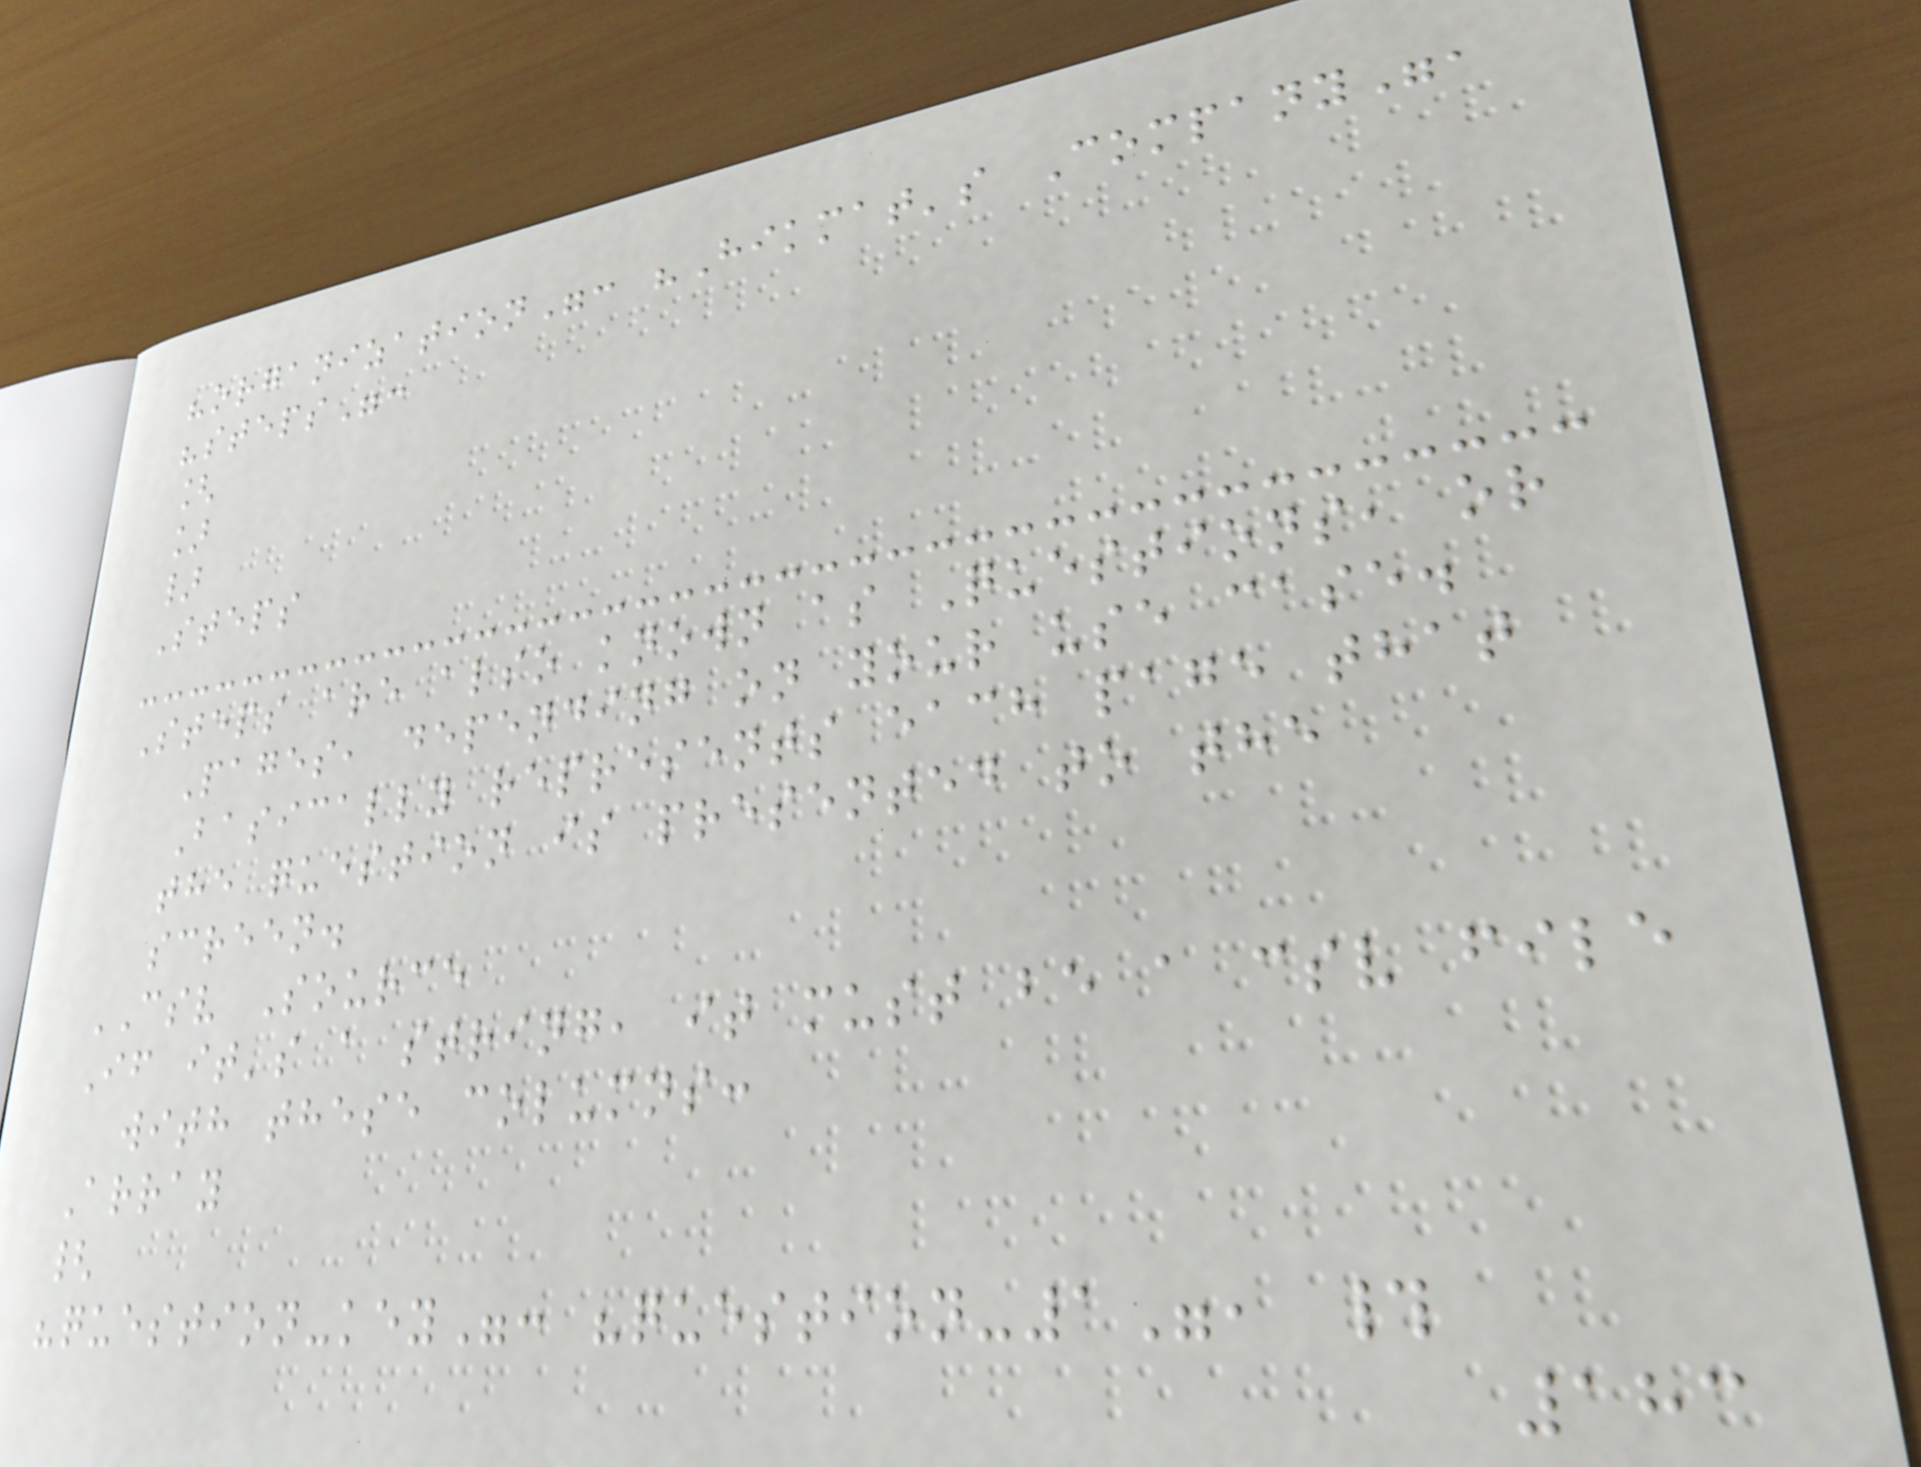"organization": "Hikmat's Company",
"steps":
[
]
}
Steps
Steps are also known as Questions, or
Pages, depending on your use case.
Basically represents each page that
the question is presented to the
screen.
CSV Source
If it's a string, it must be a csv file
with these columns:
Array
{
"question-key": "question-1", #
183
